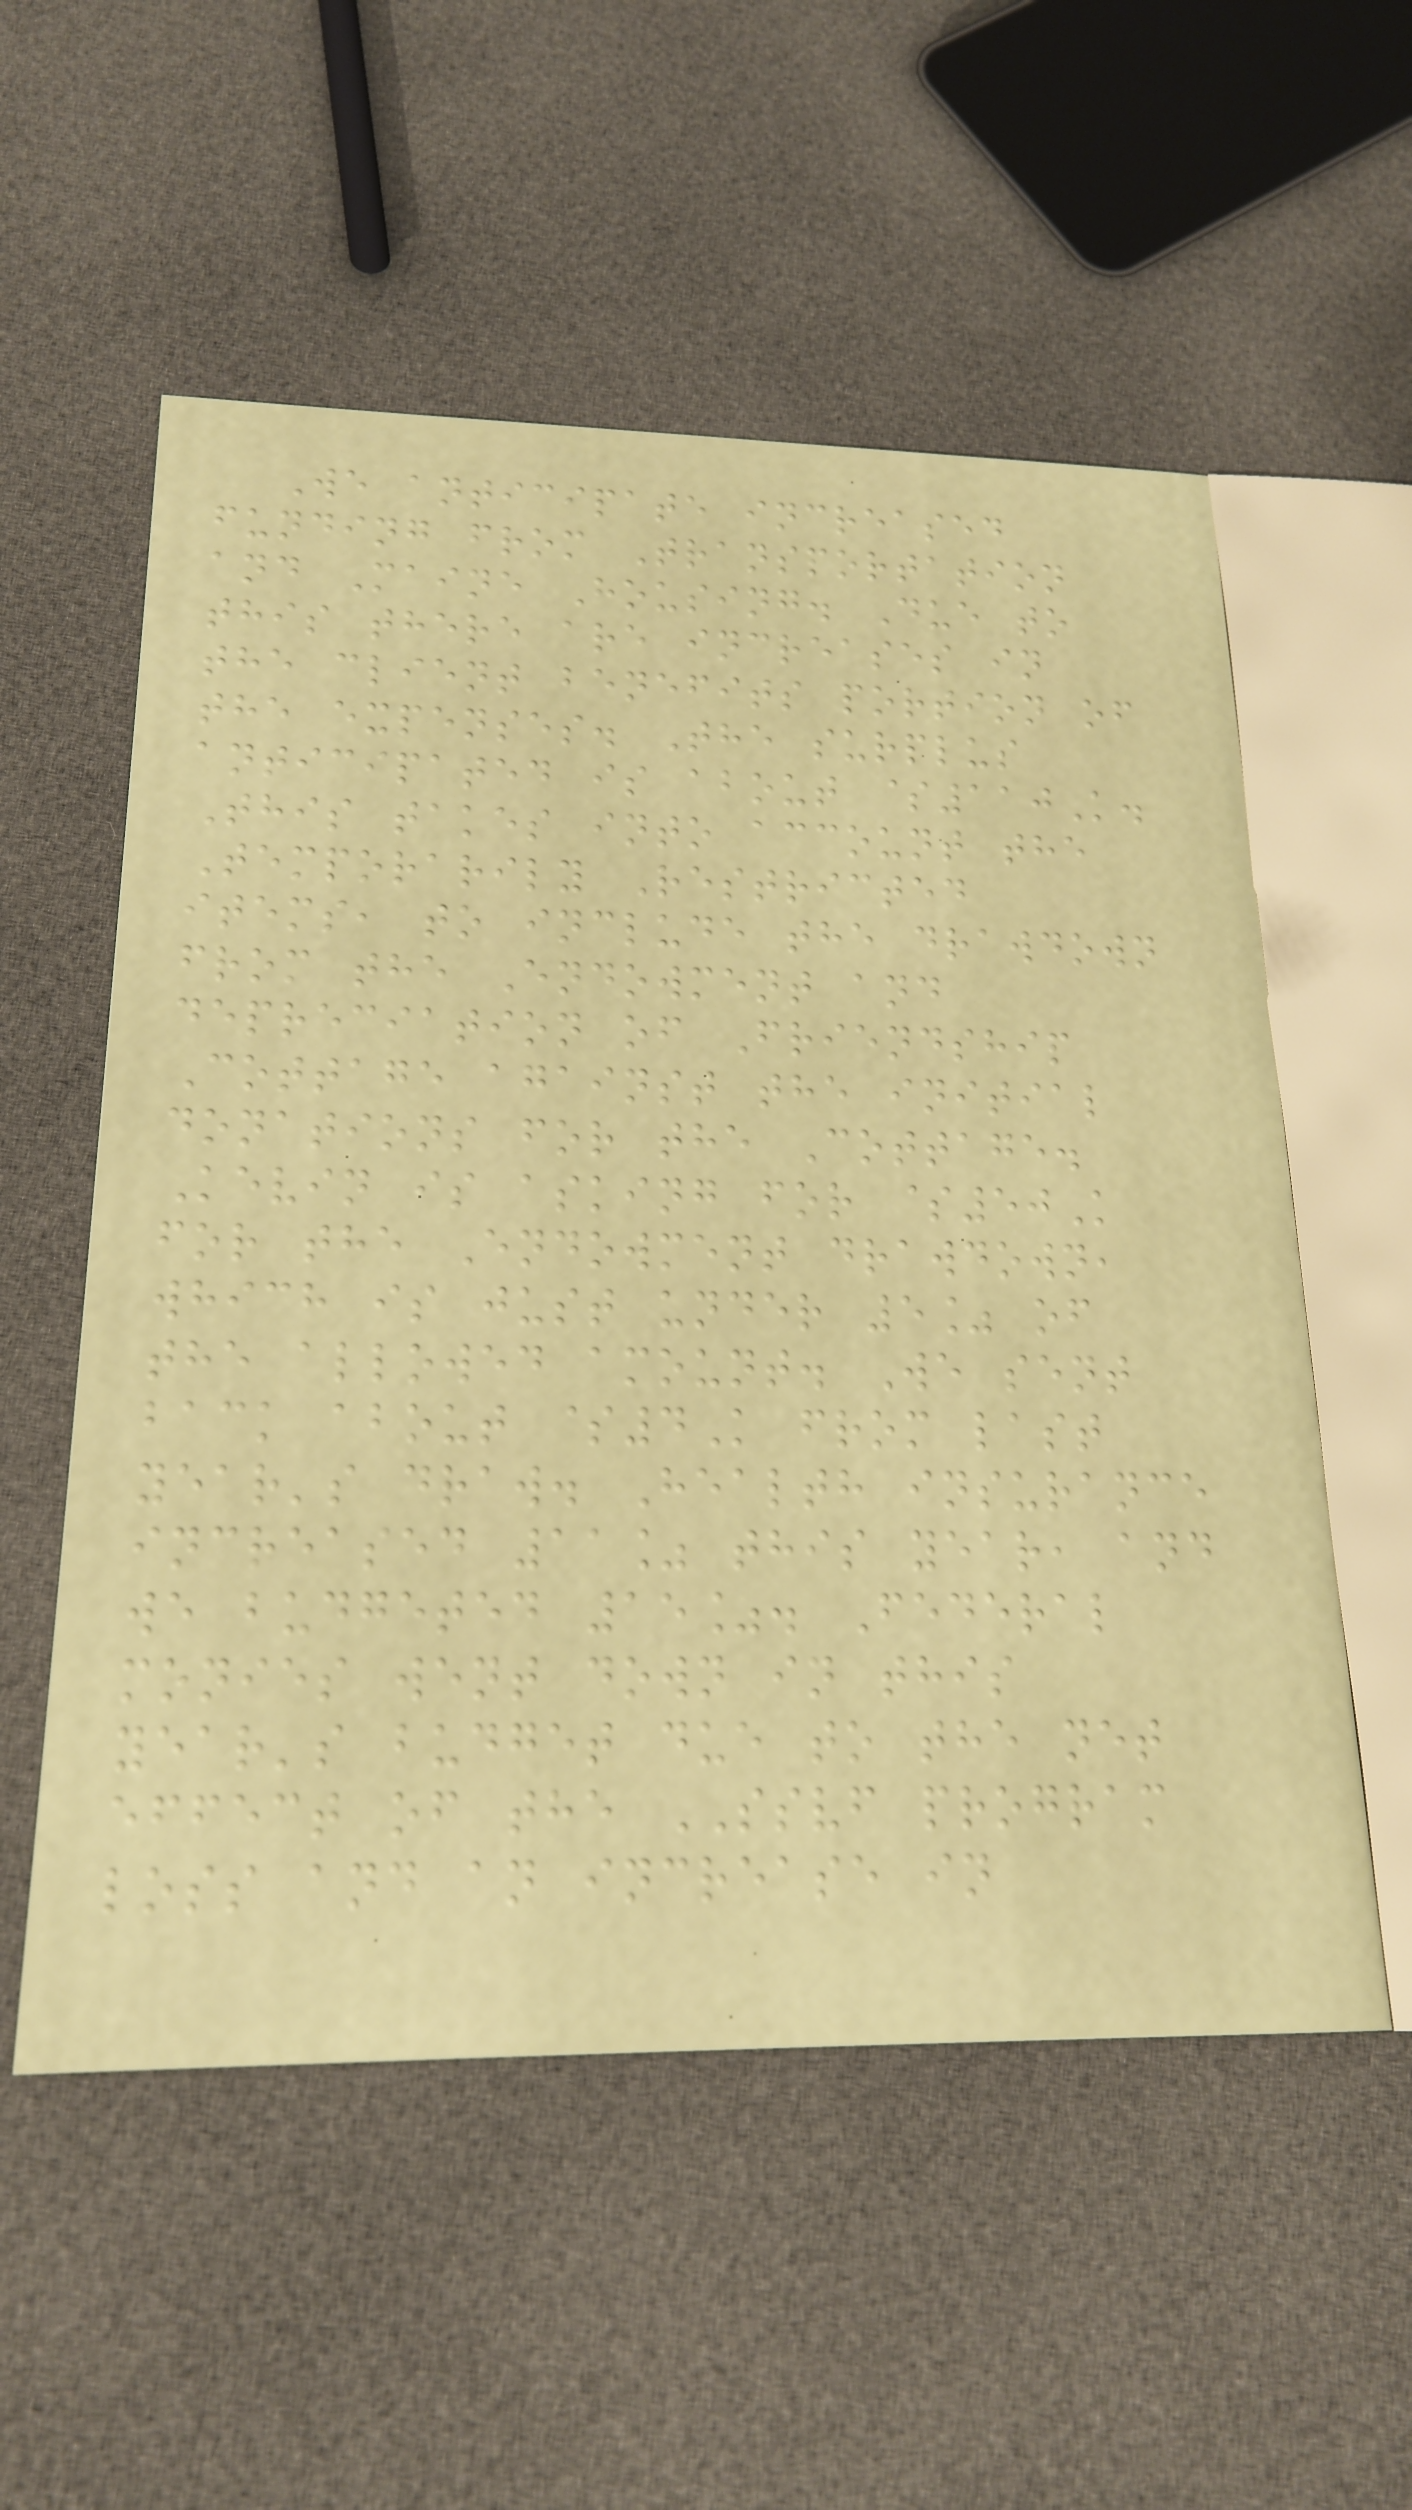We anticipate increased
funding from Transportation
and Maine Housing. Due to
this there are increases in
the client benefits portion of
the expenses. The surplus
anticipated is about $110K.
This takes into account the
Temporarily Restricted
items, to include the drawdown
from the Endowment and
depreciation of Friendship
Cottage against the initial
donations for the Cottage.
Kevin is asking for $50K
for the Endowment drawdown,
which is just under 5% of
the allowed amount. We sent
back about $4K from last
year's draw. Health insurance
increased 11% this year, and
we budgeted 15%. Federal
monies went down in this
year's budget due to the net
effect of the SSVF program
loss and an increase in
